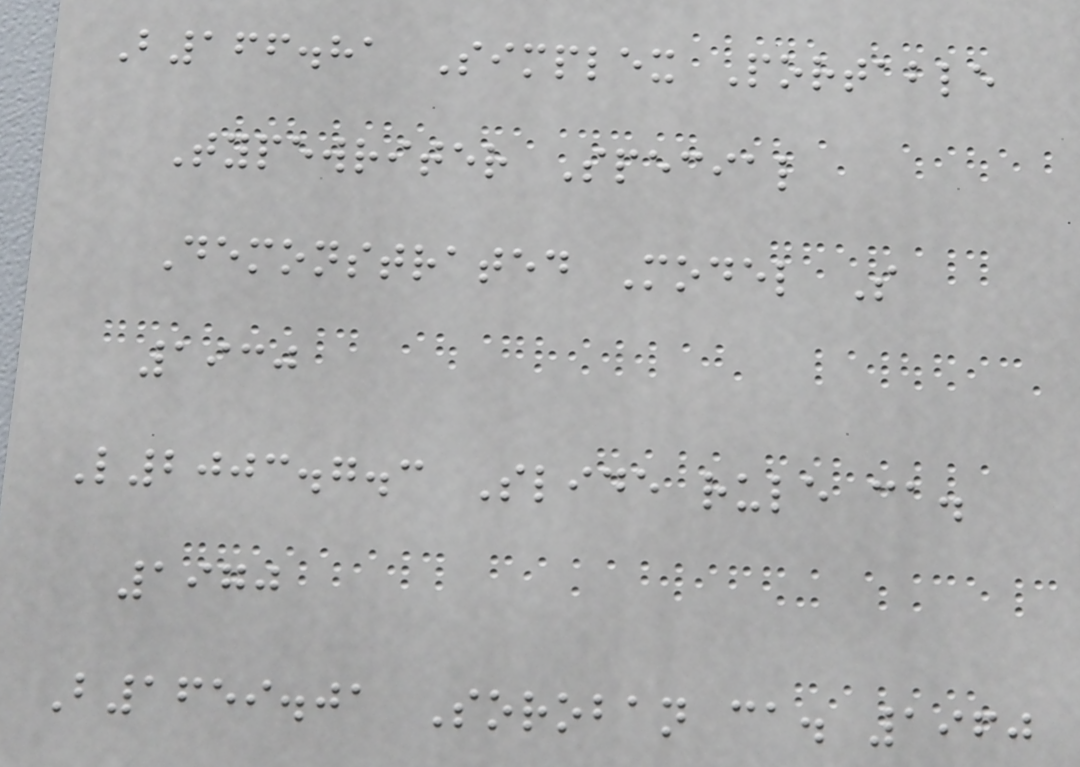B166.81 Simplex Portable
Typewriter Special
Demonstrated Model S
1930
L2003.7.3 Slide rule ca.
1970
B1659.01 Soroban ca. 1960
